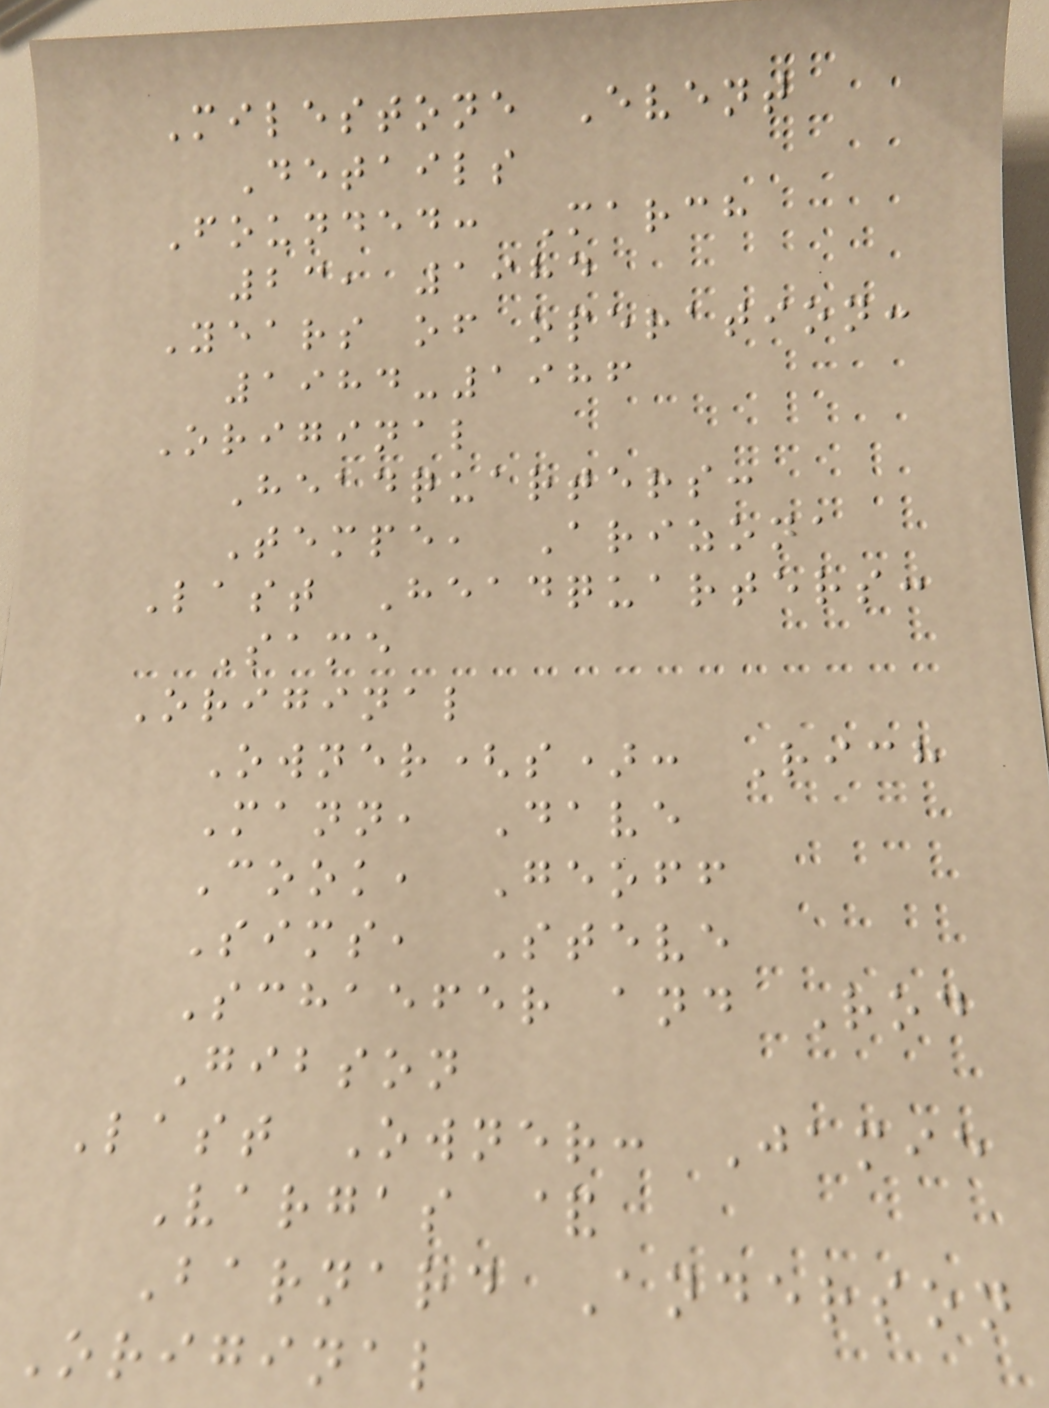Milestone Event
Details
Founded: March
23, 1984
Years of operation:
1984-1986
Original
Headquarters:
Tempe, Arizona
Last Headquarters:
Same
Original
Owner(s): Rich
Mann, Dave
Cook, Geoff
Sims, Steve
Schaefer and Rod
Gibson
Last Owner: Jamie
Vargas &
Barnard Anderson
Original
